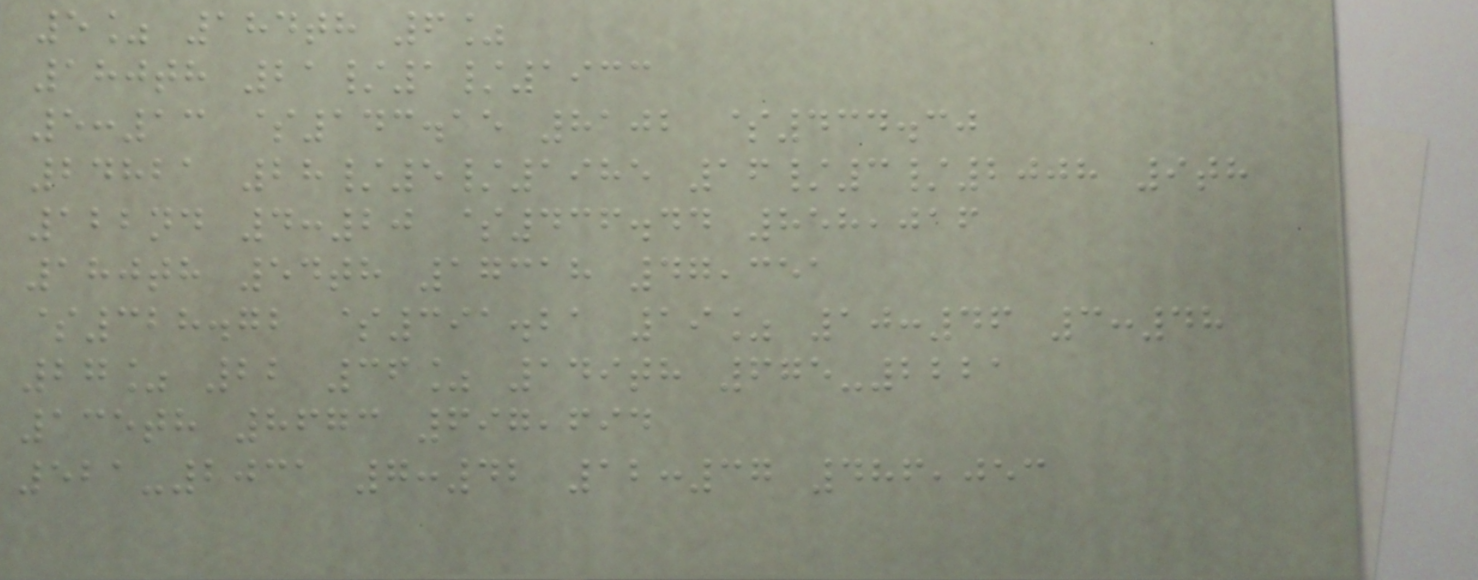5% 184th 6%
180th 21/1/1933
5:13 $143.15 8102 $434.30
24821 28/5/1985 16/3/2008 9th
122nd 4:20 $436.44 858,016
180th 54th 17318 47,351
$328.72 $391.21 19% 10:46 3:48
27% 22 36% 149th 675-2221
135th 8673 697,694
521-2031 7:42 12:37 486,053
